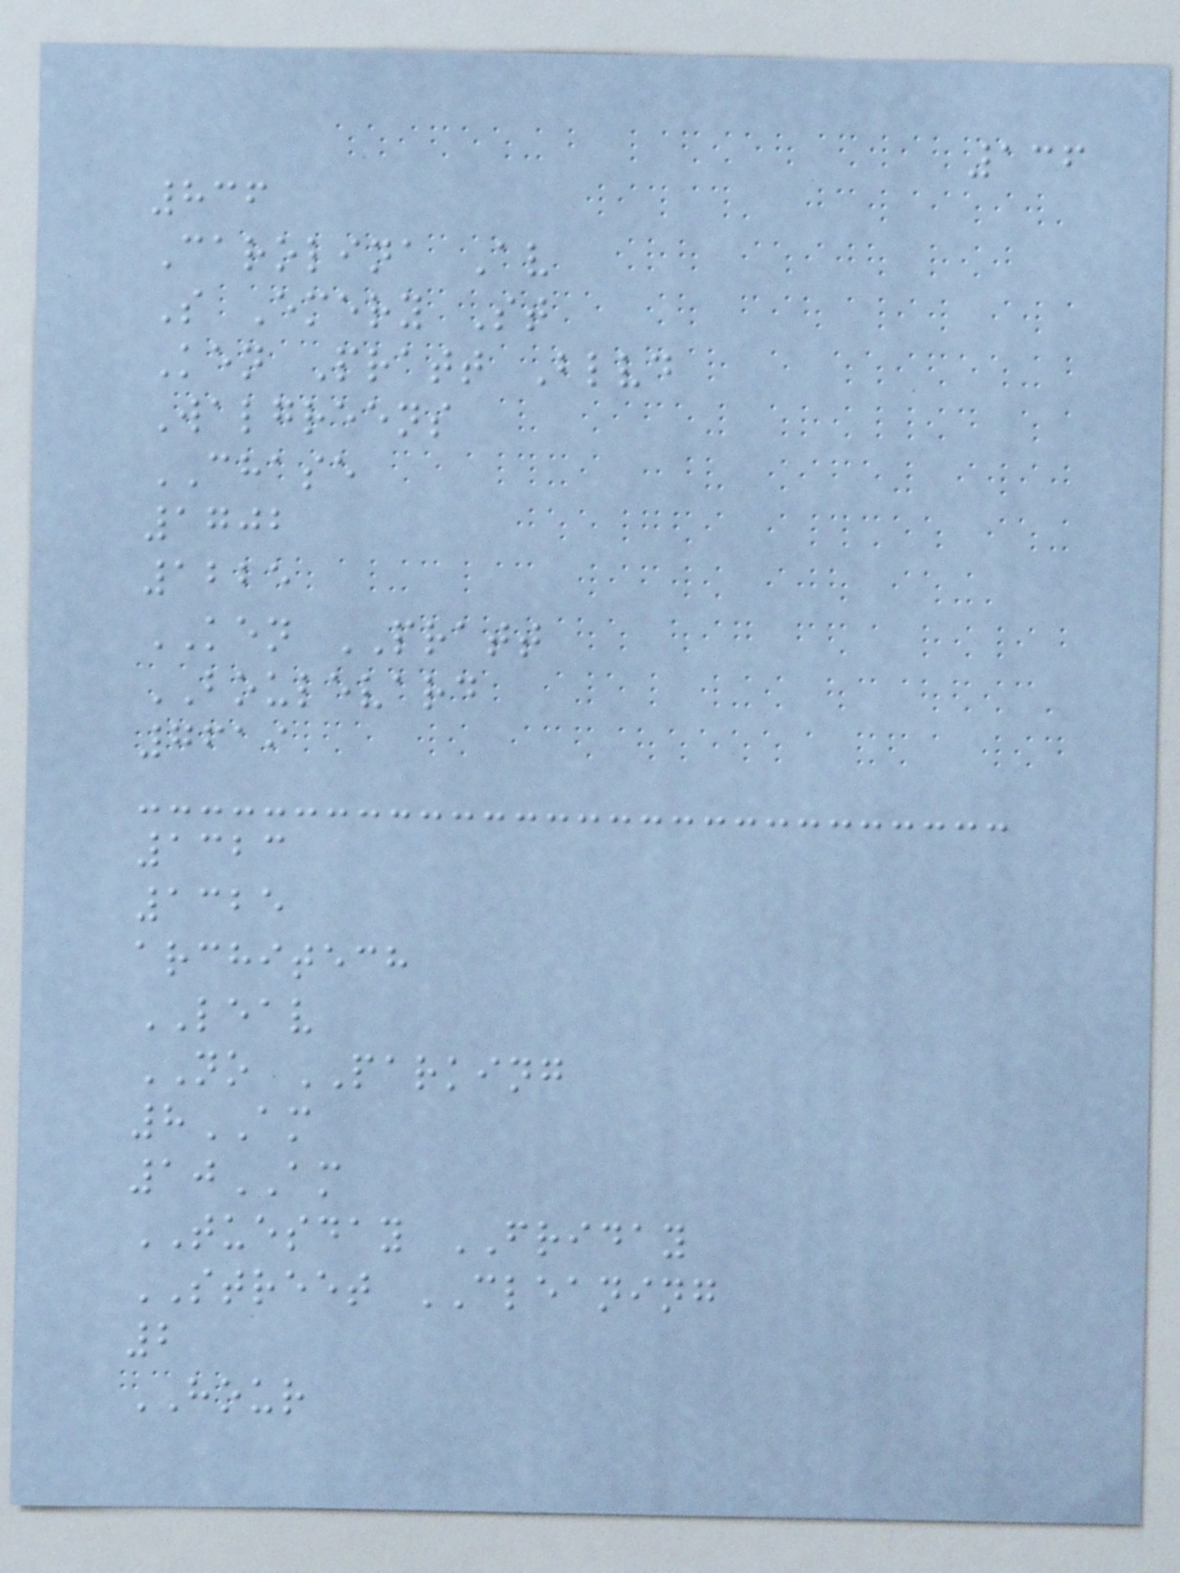136
836
Carolina Av
S Emery St
Ken Pratt Blvd
Walgreens
CHASE
1702
1225
KEN PRATT
BOULEVARD
7619
1323
1325
architech
LEAV
NO PARKING
8AM
10AM
TUESDAY FRIDAY
STREET CLEANING
2
HOUR
